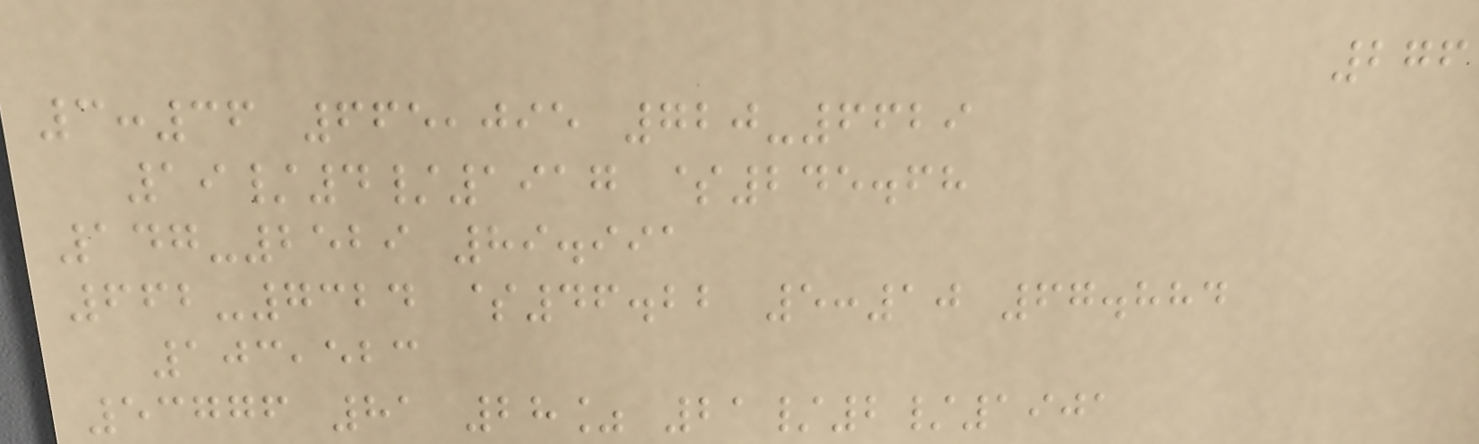276
3:36 665,095 720-6629
19/4/1917 $245.68
147-2529 89.991
662-7324 $46.22 5:10 67.884
103,523
53776 81 28% 21/2/1901
